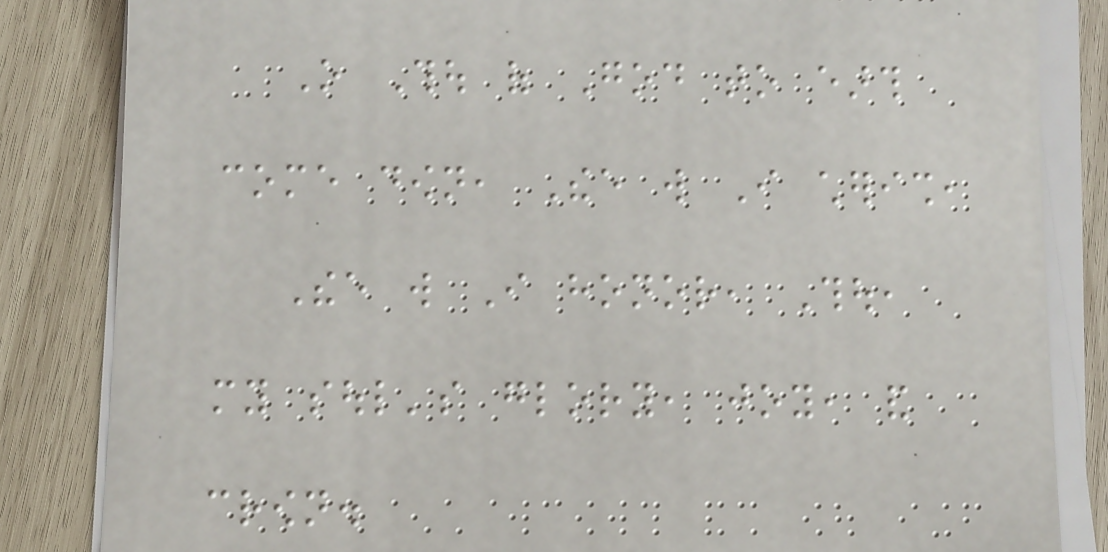O Thou of God to earth
come down, Thee will I cherish,
Thee will I honor, Thou,
my soul's glory, joy, and
crown.
